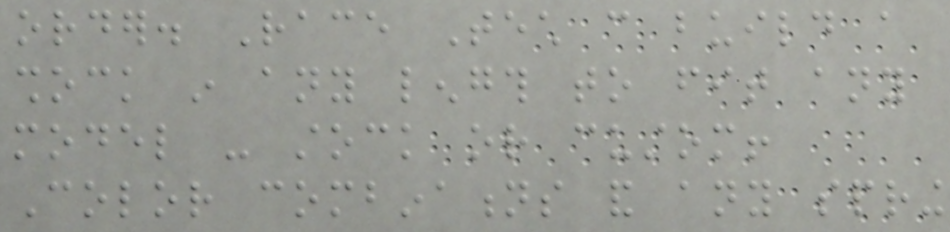order. Race Tech can build a
shock in any length to fit any
model - stock or custom!
Color combinations and any spring
